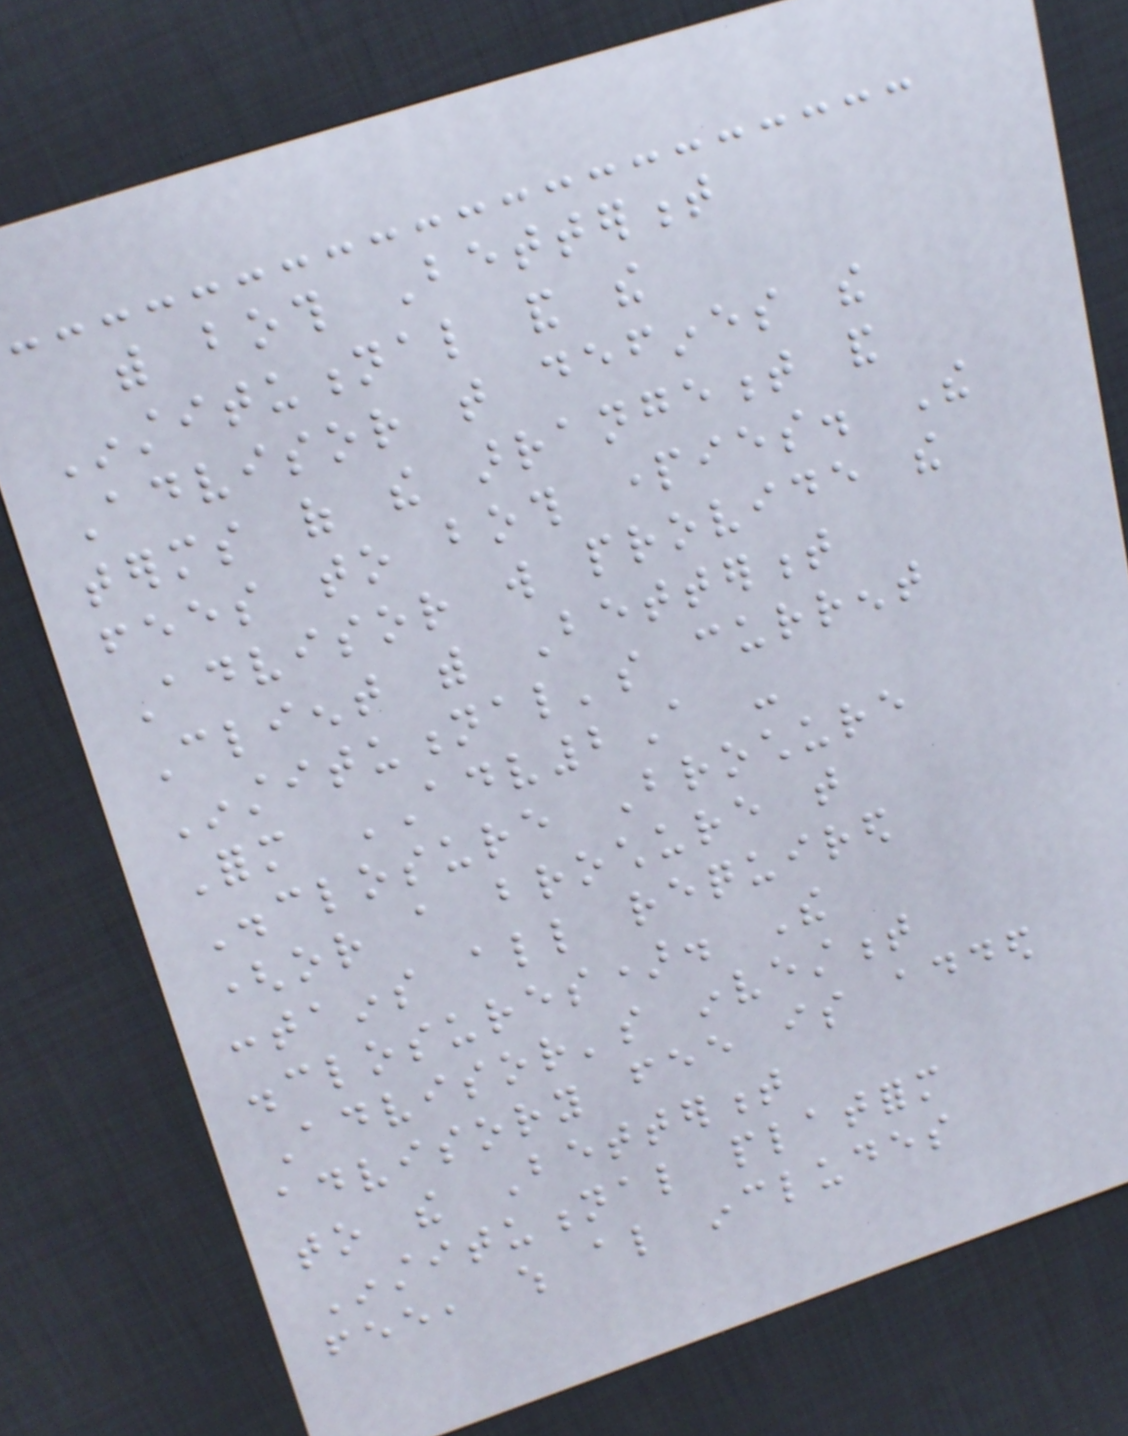with both Betterment
Institutional and the
Advisor that defines the
terms of the arrangement and
fees to both parties. The
Advisor will provide the
Client with Betterment
Institutional's current
Form ADV2A -
Disclosure Brochure
(or a brochure that
contains all required
disclosures). The
Advisor's investment
advisory fee is added
to the Betterment
Institutional platform
fee, which also includes
